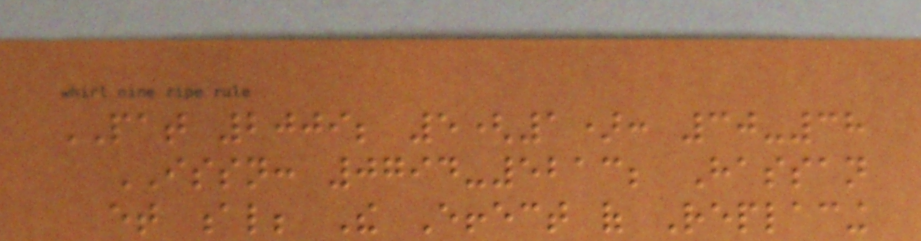PAT 2009; 5(1): 30-38
ISSN: 0794-5213; Hassan
et al; The Effect of Replacing
